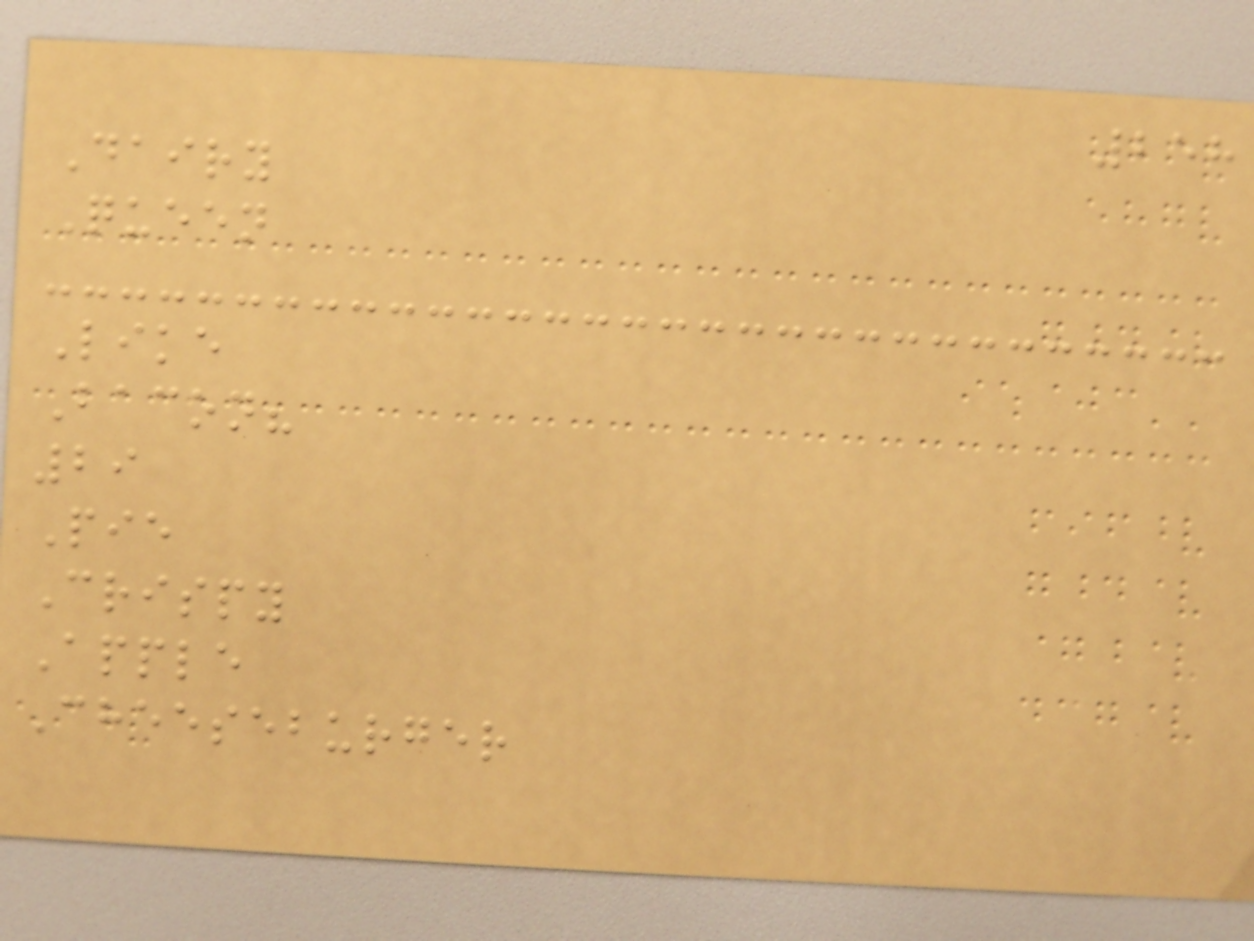258
Dairy
Queen
Like
Bacon?
29
Pie
Crispy
Apple
Cheeseburger
